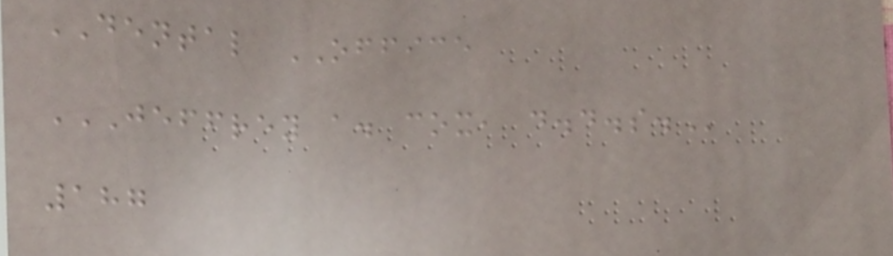DENTAL OFFICE
JEFFREY A. COX, D.D.S.
187
